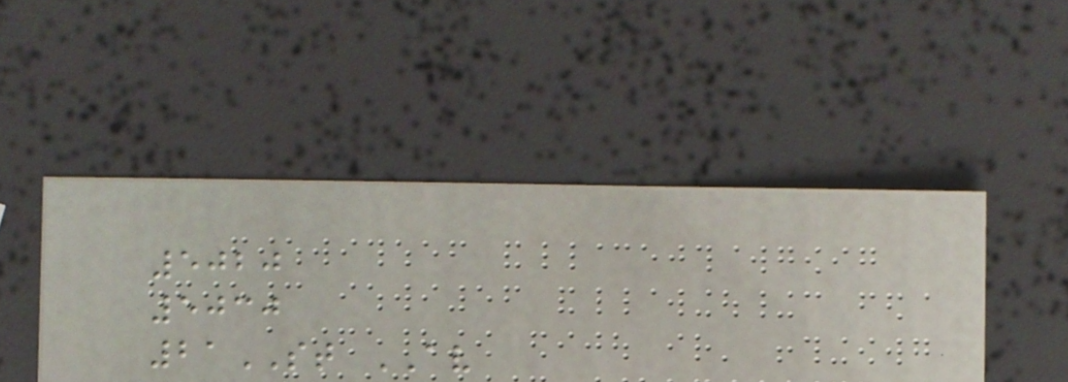5020
5030
21ST AV
